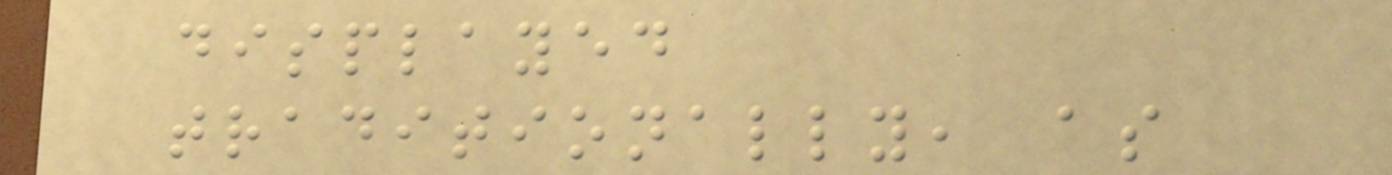displayed
traditionally, as
